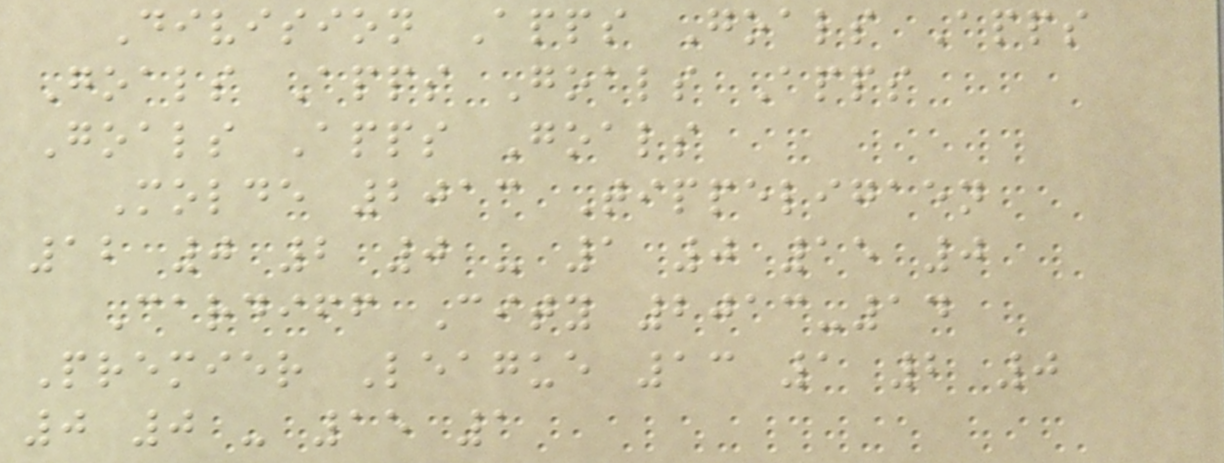Division Apps Goals Apps
Goals Apps Goals Apps
Goals Apps Goals
Molde 2013 Tippeligaen
12 0 2 0 - 1 0 15 0
Cardiff City 2013-14
Premier League 13 1 2 0
0 0 - 15 1
